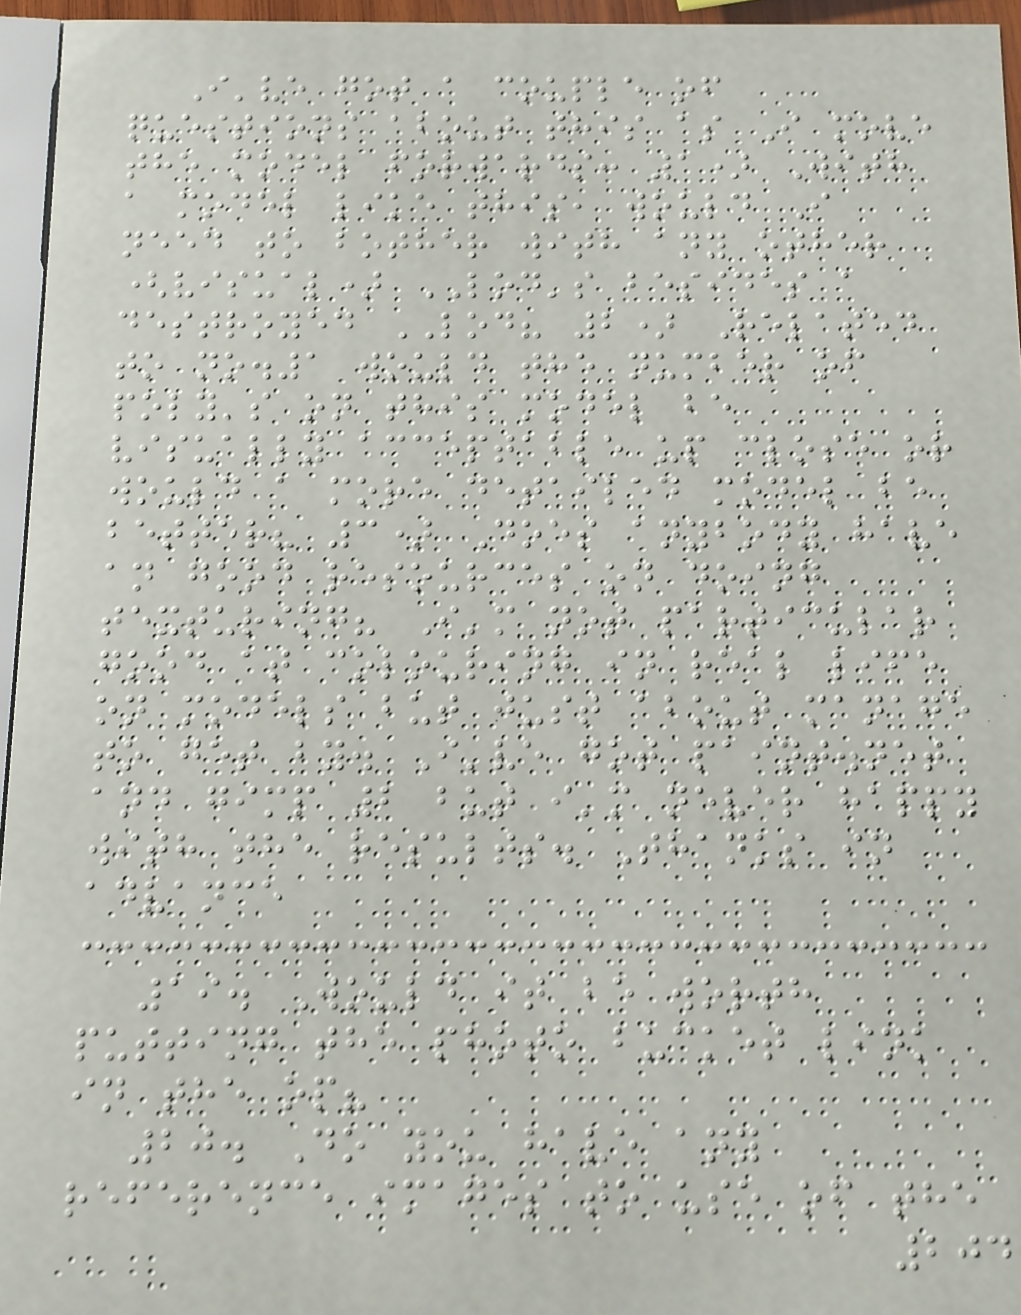I've got a couple of
questions about this as I move
the model forwards: 1) With
a model like this, would I
need to bother with any other
(visual) LOD's besides a
destroyed LOD? 2) Related
to no.1 would the number of
poly's on this model be
visually acceptable up close or
would a more detailed model be
better? 3) Does anybody have
an good resources on doing
texturing? I'm not particular
good at colouring in real life
on models but just about manage
to get by. I've got paint.net
and gimp 2 but i'm never happy
with the results. Thanks in
advance
19. Would it be worth
putting the photo bucket link
in the op?
20. Do you have any
reference images to use of the
204
